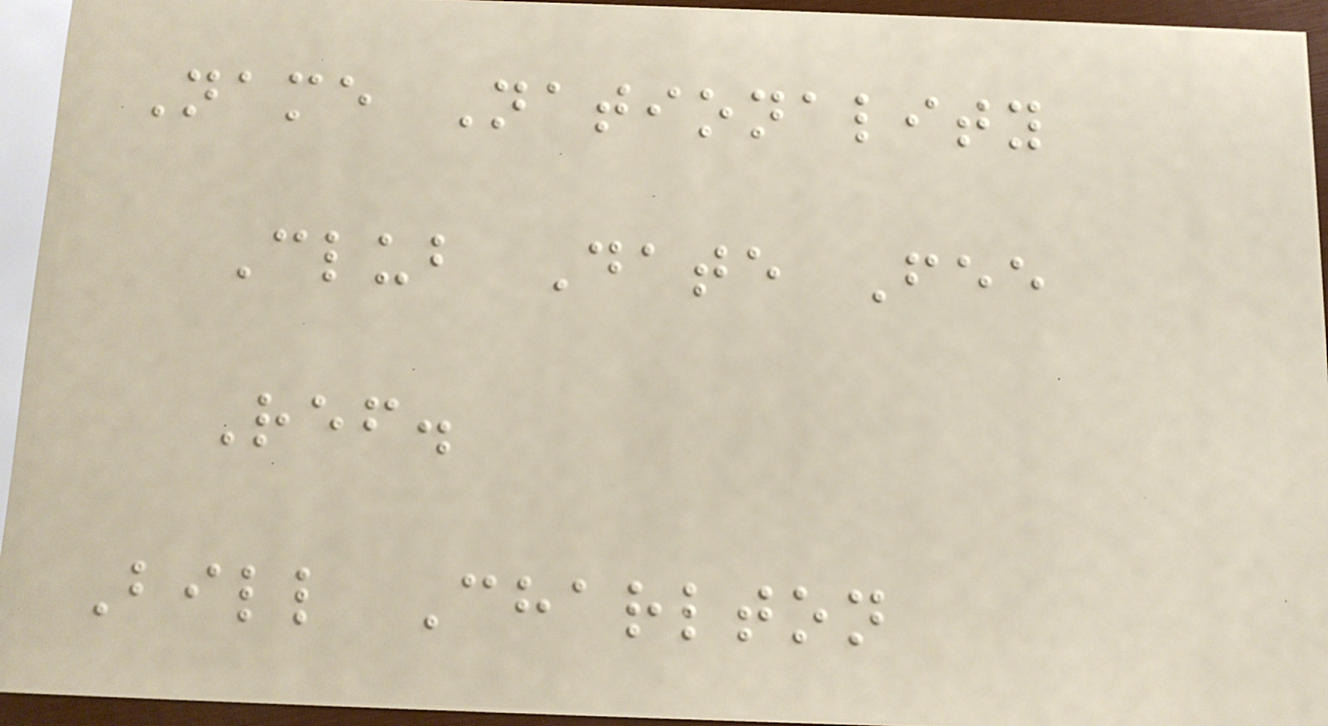Name Nationality
Club Date Fee
Ref.
Bill Charlton
